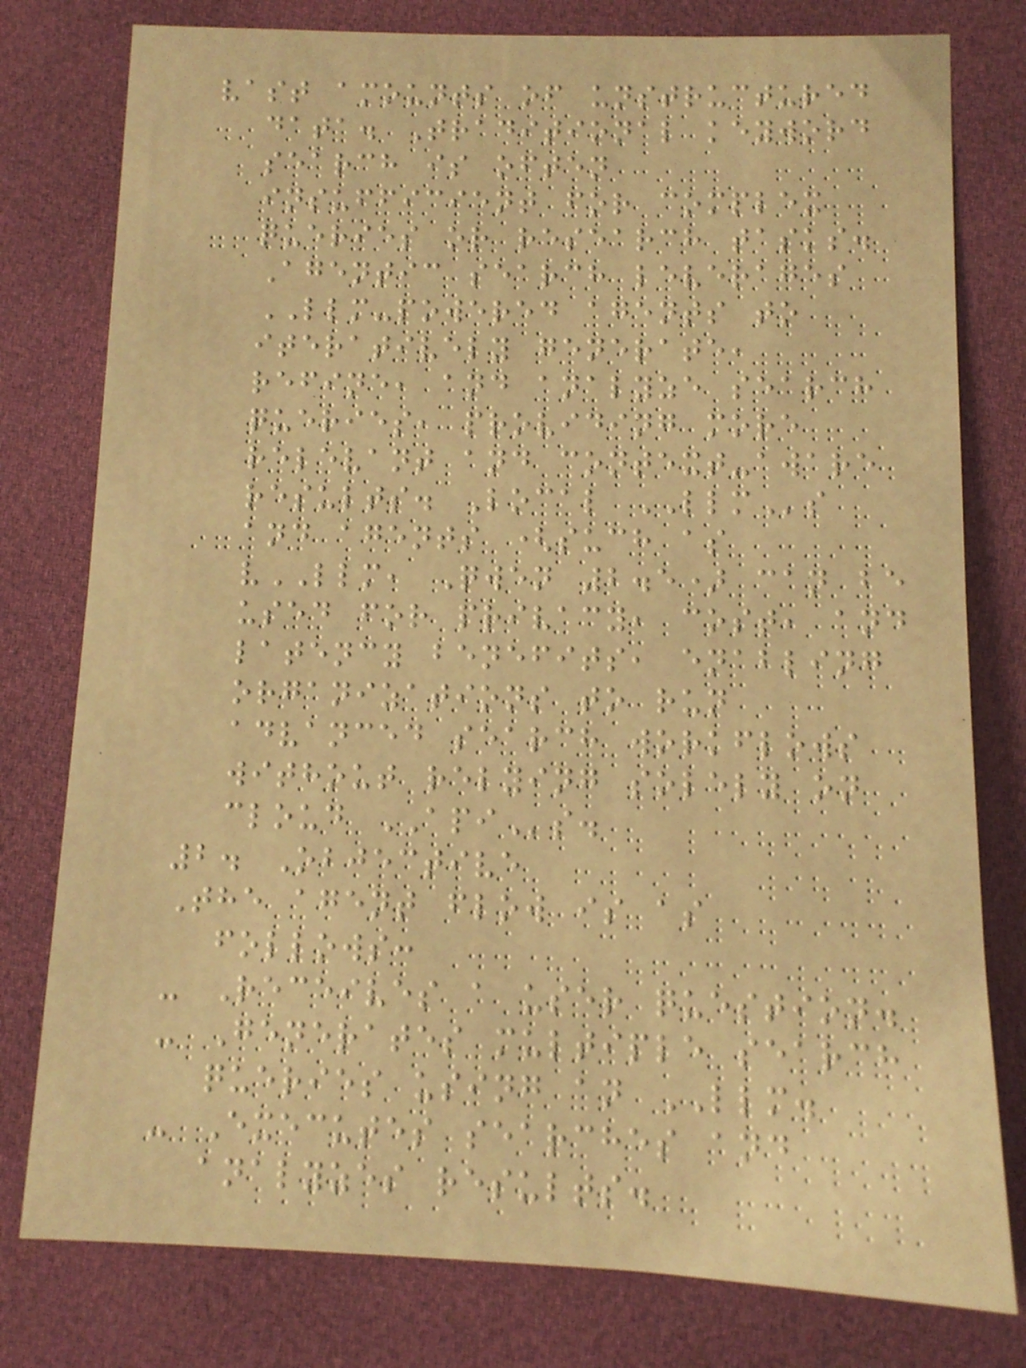vast amounts of unstructured
data. Traditional keyword
search is often
insufficient for complex
queries or research tasks.
Agentic search leverages
LLM-powered agents to
iteratively generate,
refine, and analyze search
queries, providing more
relevant and context-aware
results. Local LLMs
and agents (such as
vLLM, Qwen 2.5) can be
used for privacy, cost, and
latency benefits, enabling
organizations to run
advanced search workflows
without relying solely on
cloud APIs.
2. Objective
The agent flow is as
follows:
- Receives a user question.
- Generates multiple search
queries using an LLM.
- Executes searches and
analyzes results.
